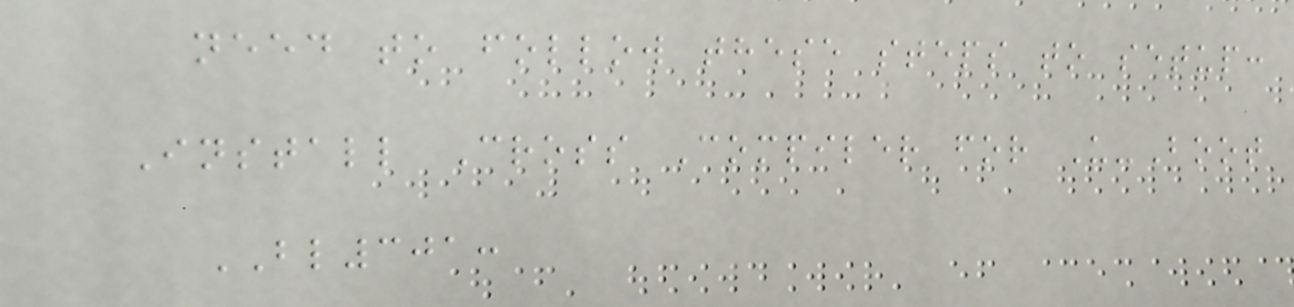need to follow these steps to setup:
Install Cross Compiler for U-Boot
BL301:
